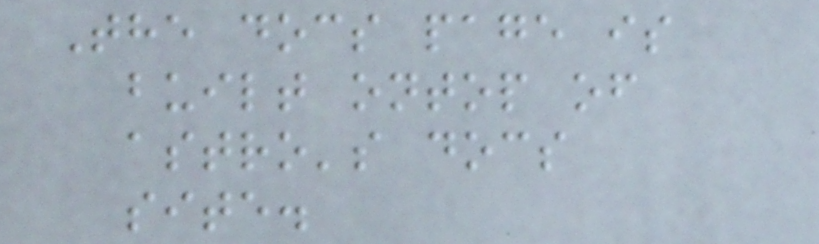The docs page is
built ontop of
astro's docs
site.
